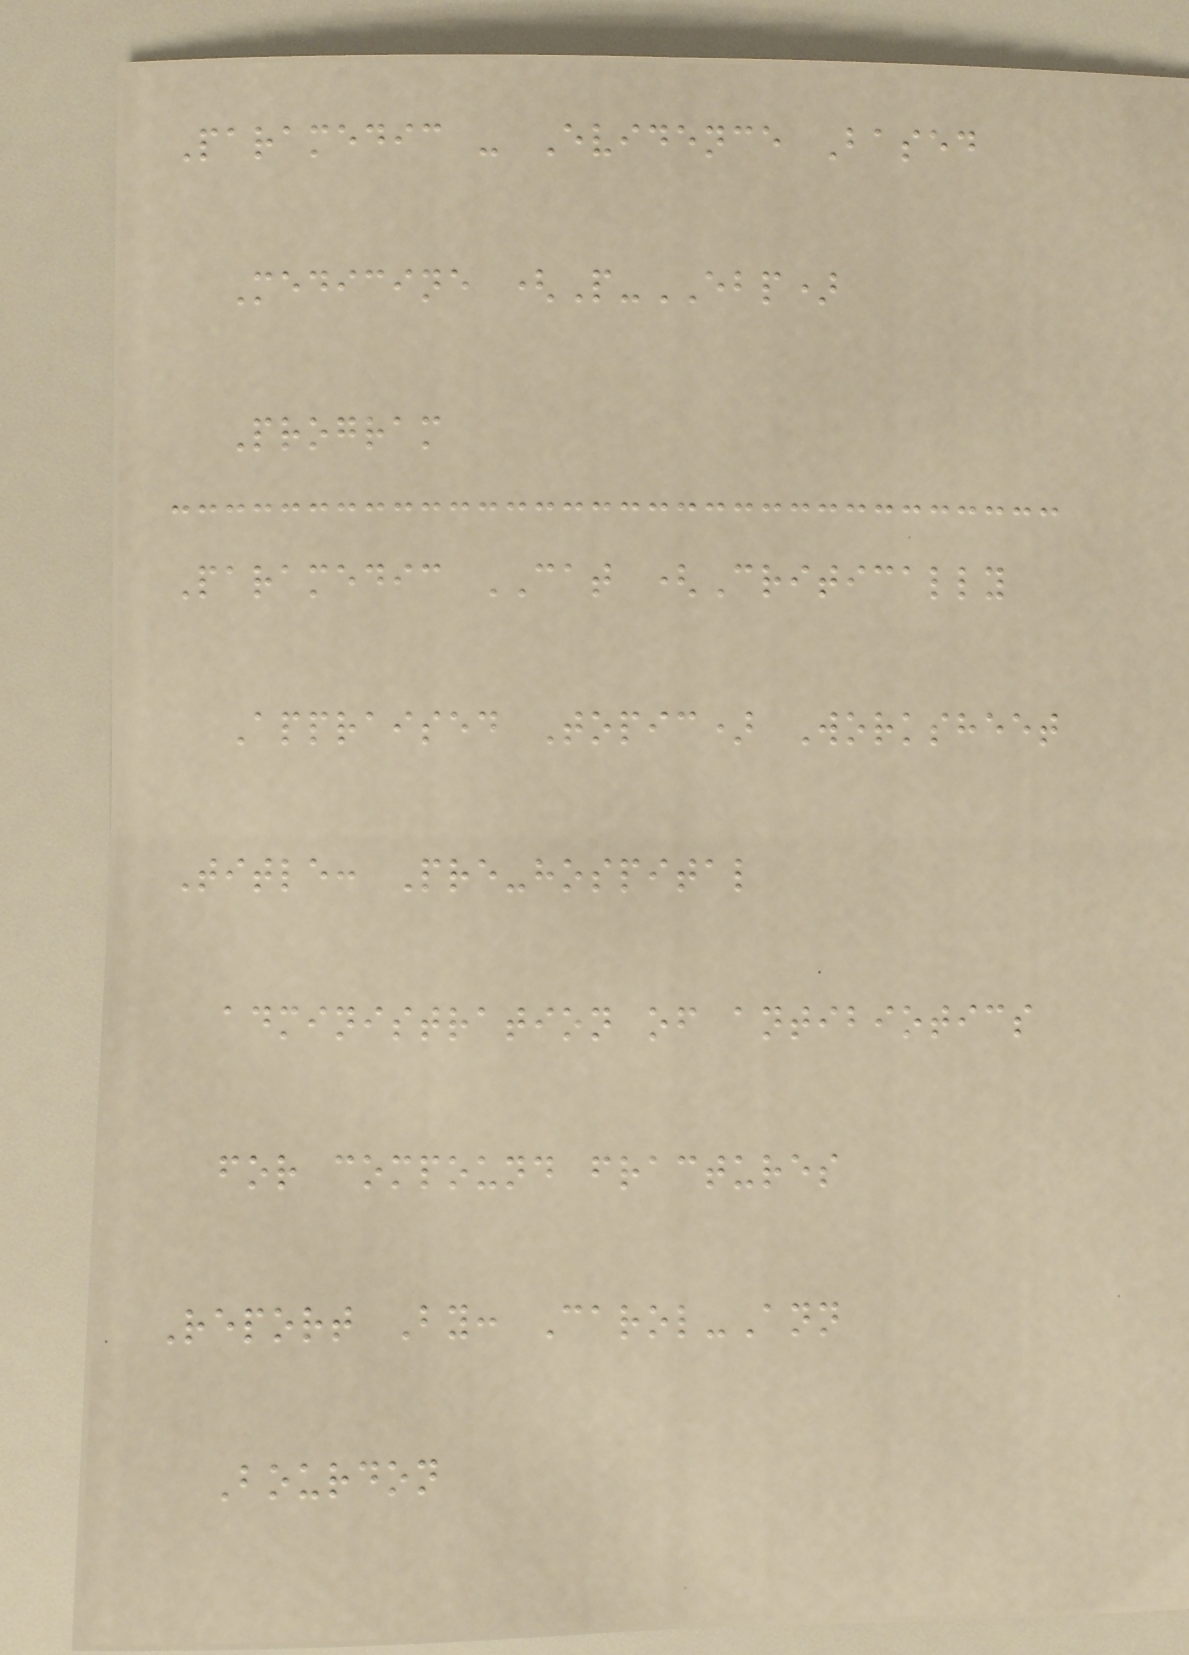Paramedic - Evidence Based
Medicine (P-EBP)
Program
Paramedic CAT (Critically
Appraised Topic) Worksheet
Title: Pre-hospital
administration of antibiotics
for compound fractures
Report By: Carol-Ann
Bourdon
